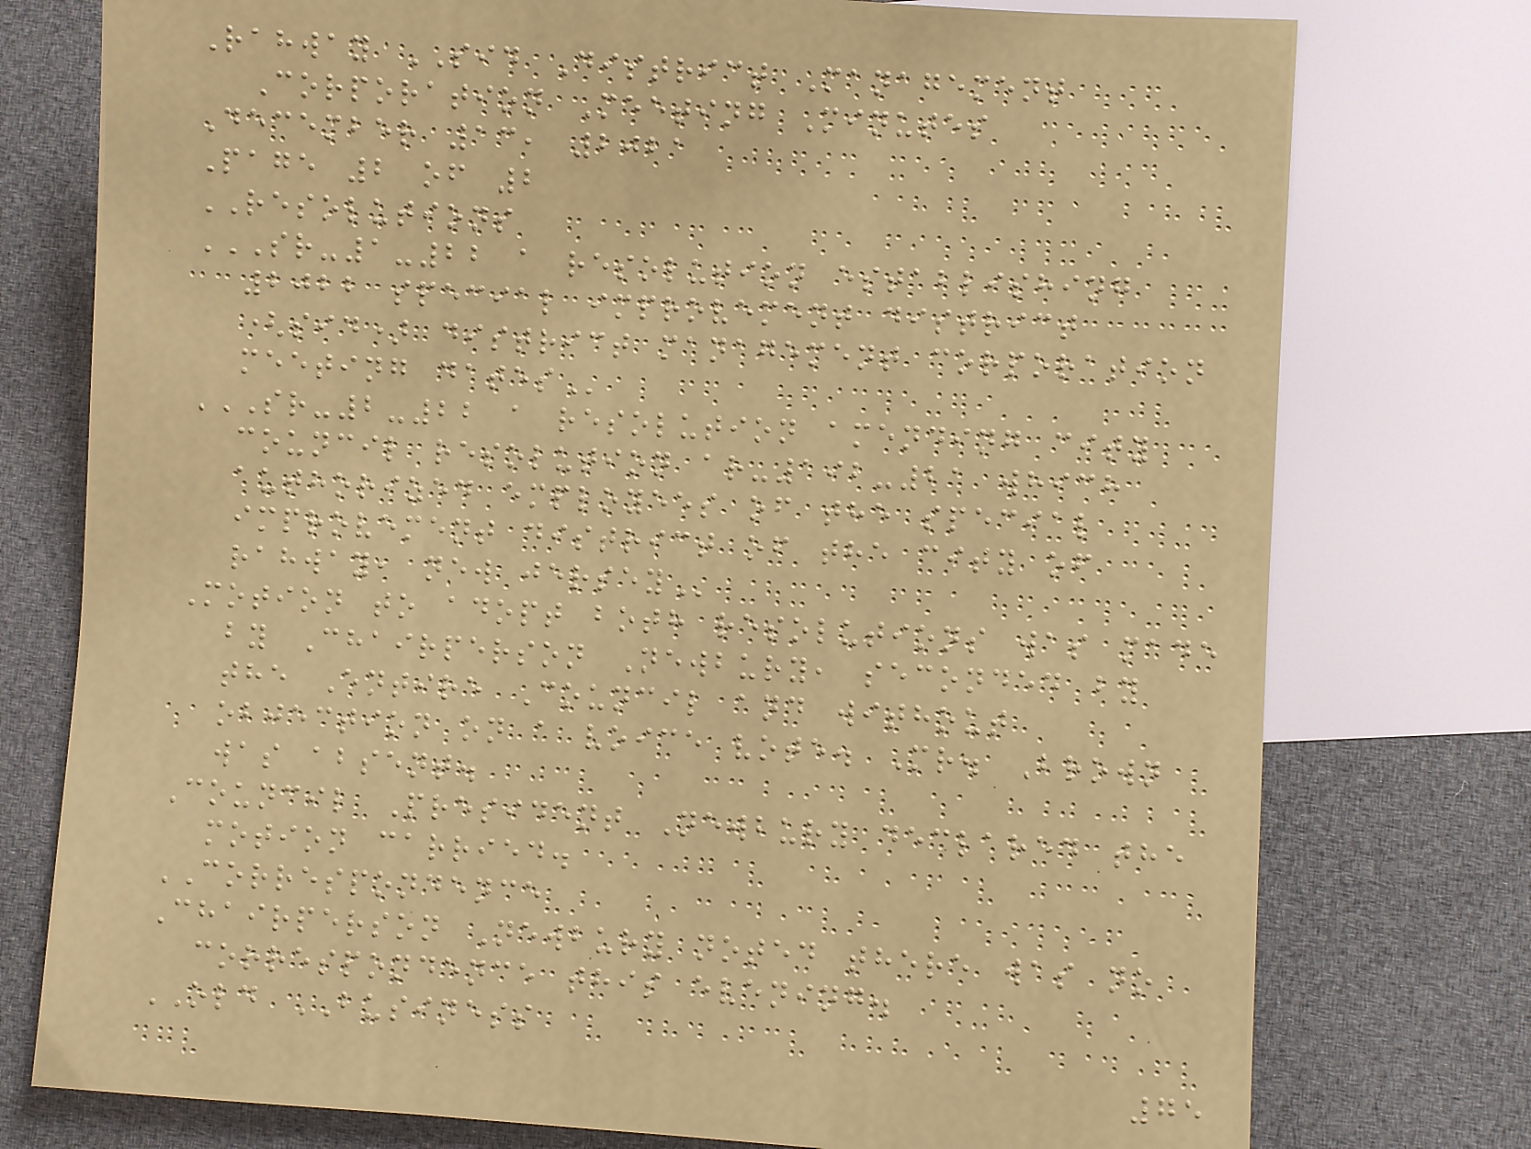Rahway SID District Management
Corporation Meeting Minutes
December 13, 2021
Page 2 of 2
RESOLUTIONS
SR-1-22 A RESOLUTION ESTABLISHING
2022 SPECIAL IMPROVEMENT DISTRICT
(SID) DISTRICT MANAGEMENT CORPORATION
MEETING DATES
SR-2-22 A RESOLUTION AMENDING CITY
COUNCIL RESOLUTION AR-192-21 WHICH
AUTHORIZED EMPLOYEES OF THE SPECIAL
IMPROVEMENT DISTRICT OF THE CITY OF
RAHWAY, NEW JERSEY
Motion to adopt both resolutions was made
by Chairperson Newbury, seconded by
the Entire Council and without
objection on a voice vote. Mr. Brown
was absent.
Council President Newbury declared the
motion carried.
CORRESPONDENCE
Chairperson Newbury noted there was no
correspondence this evening.
OLD BUSINESS
75
